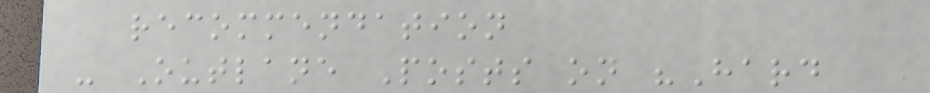recommendation
- Outlane Posts on "Hard
